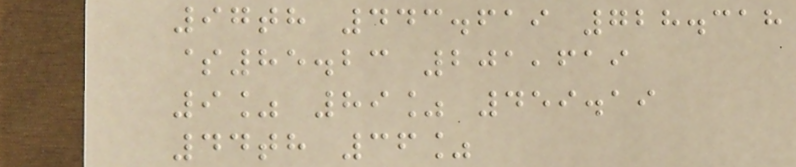97th 443.619 728.318
$85.23 201,619
9% 89% 459.19
44th 36%
